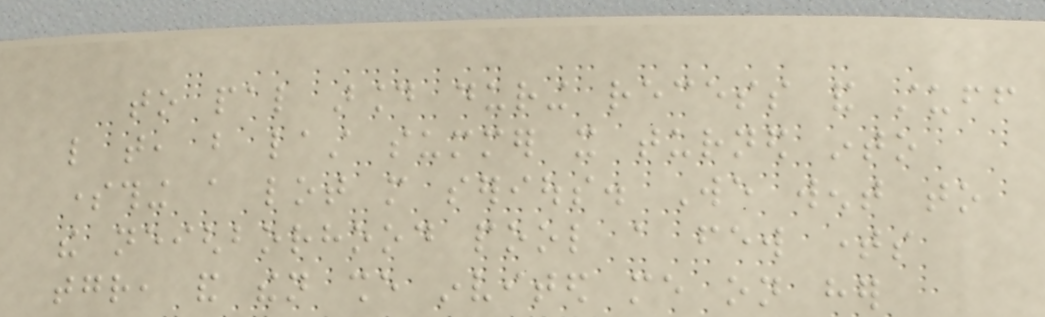to pal around during recess and stuff
like that, but last summer it turned into
something a lot more serious. We went to
the neighborhood pool a few times
together, and then she invited me on her
